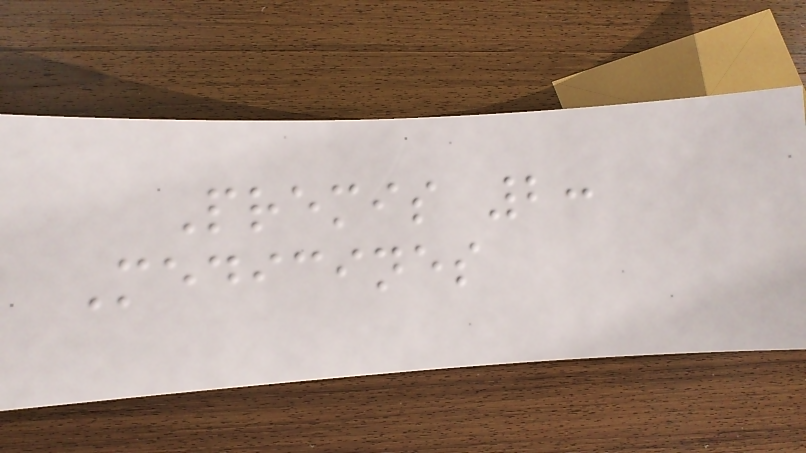Premis 2:
Medicines
